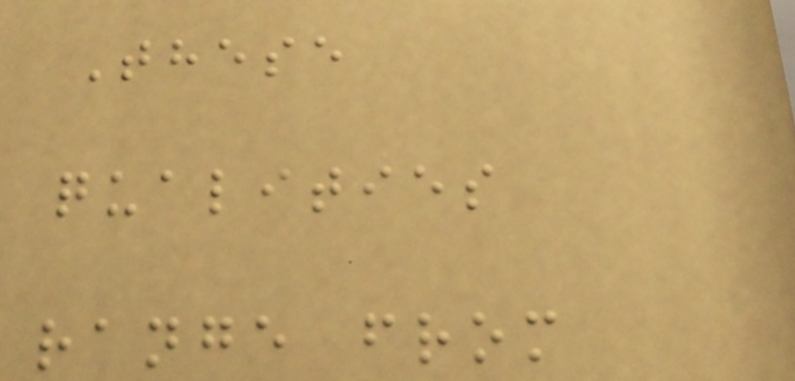These
qualities
range from
